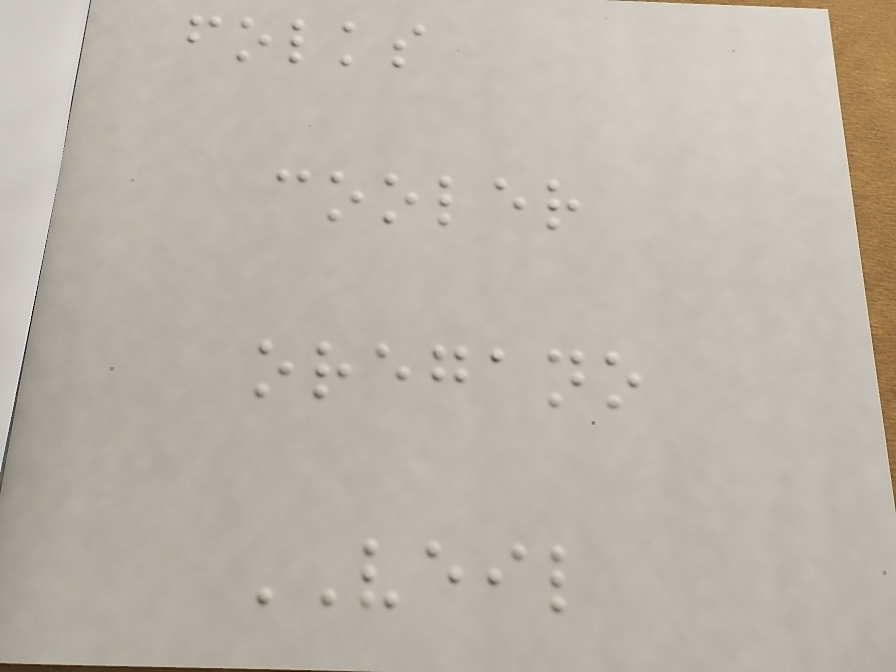folks
cooler
oregano
VEIL
